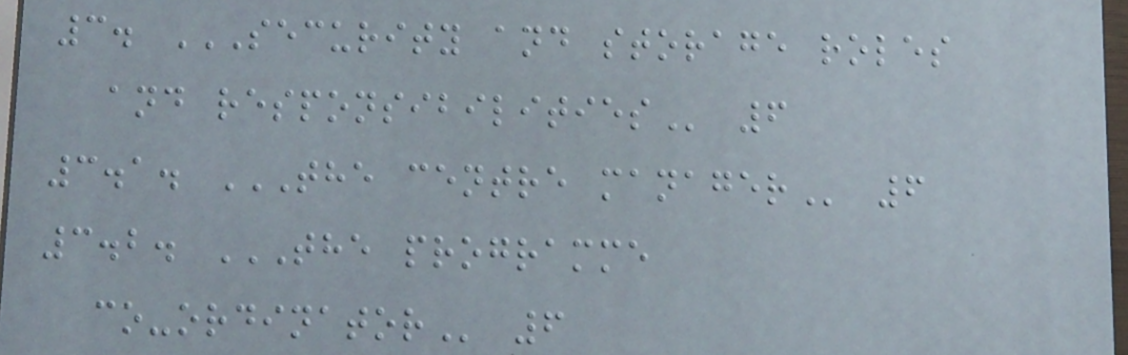3. SECURITY AND STORAGE ROLES
AND RESPONSIBILITIES 6
3.1. THE CENTRE MANAGER 6
3.2. THE PROGRAMME
CO-ORDINATOR 6
